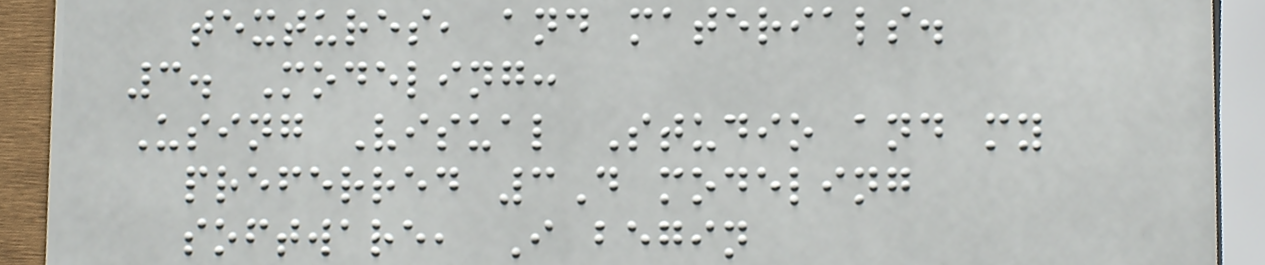textures, and materials.
3. Modeling:
Using Visual Studio and my
preferred 3D modeling
software, I begin
